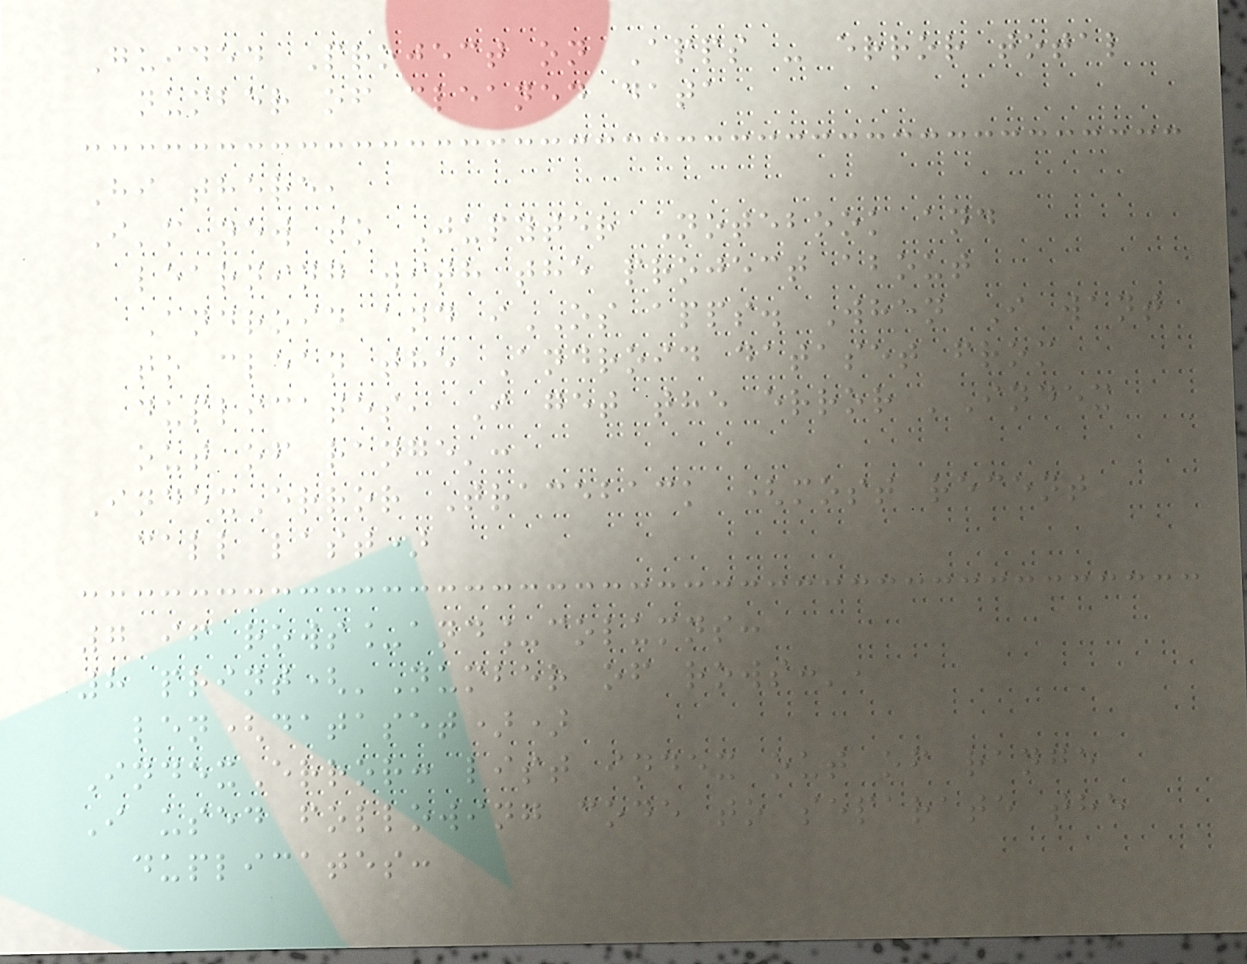Guided Project on Apps - error total
number of cleaned data
Hi there,
I'm new to Jupyter Notebook and
learning with the project about
Android and iOS apps. When I want
to clean the Android dataset from
duplicates, I get the error 'Index
out of range':
IndexError Traceback (most recent
call last)
7 if rows_and_columns:
8 print('Number of rows:',
len(dataset))
IndexError: list index out of range
I used following code to separate the
duplicates:
